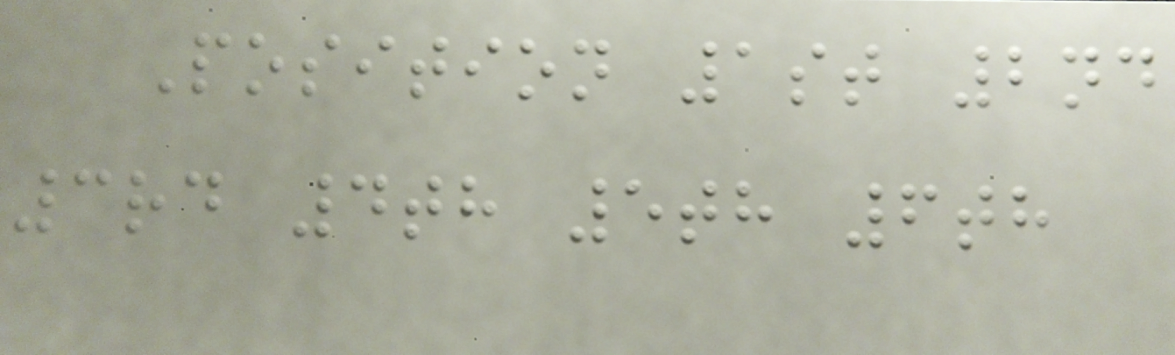Position 1st 2nd
3rd 4th 5th 6th
